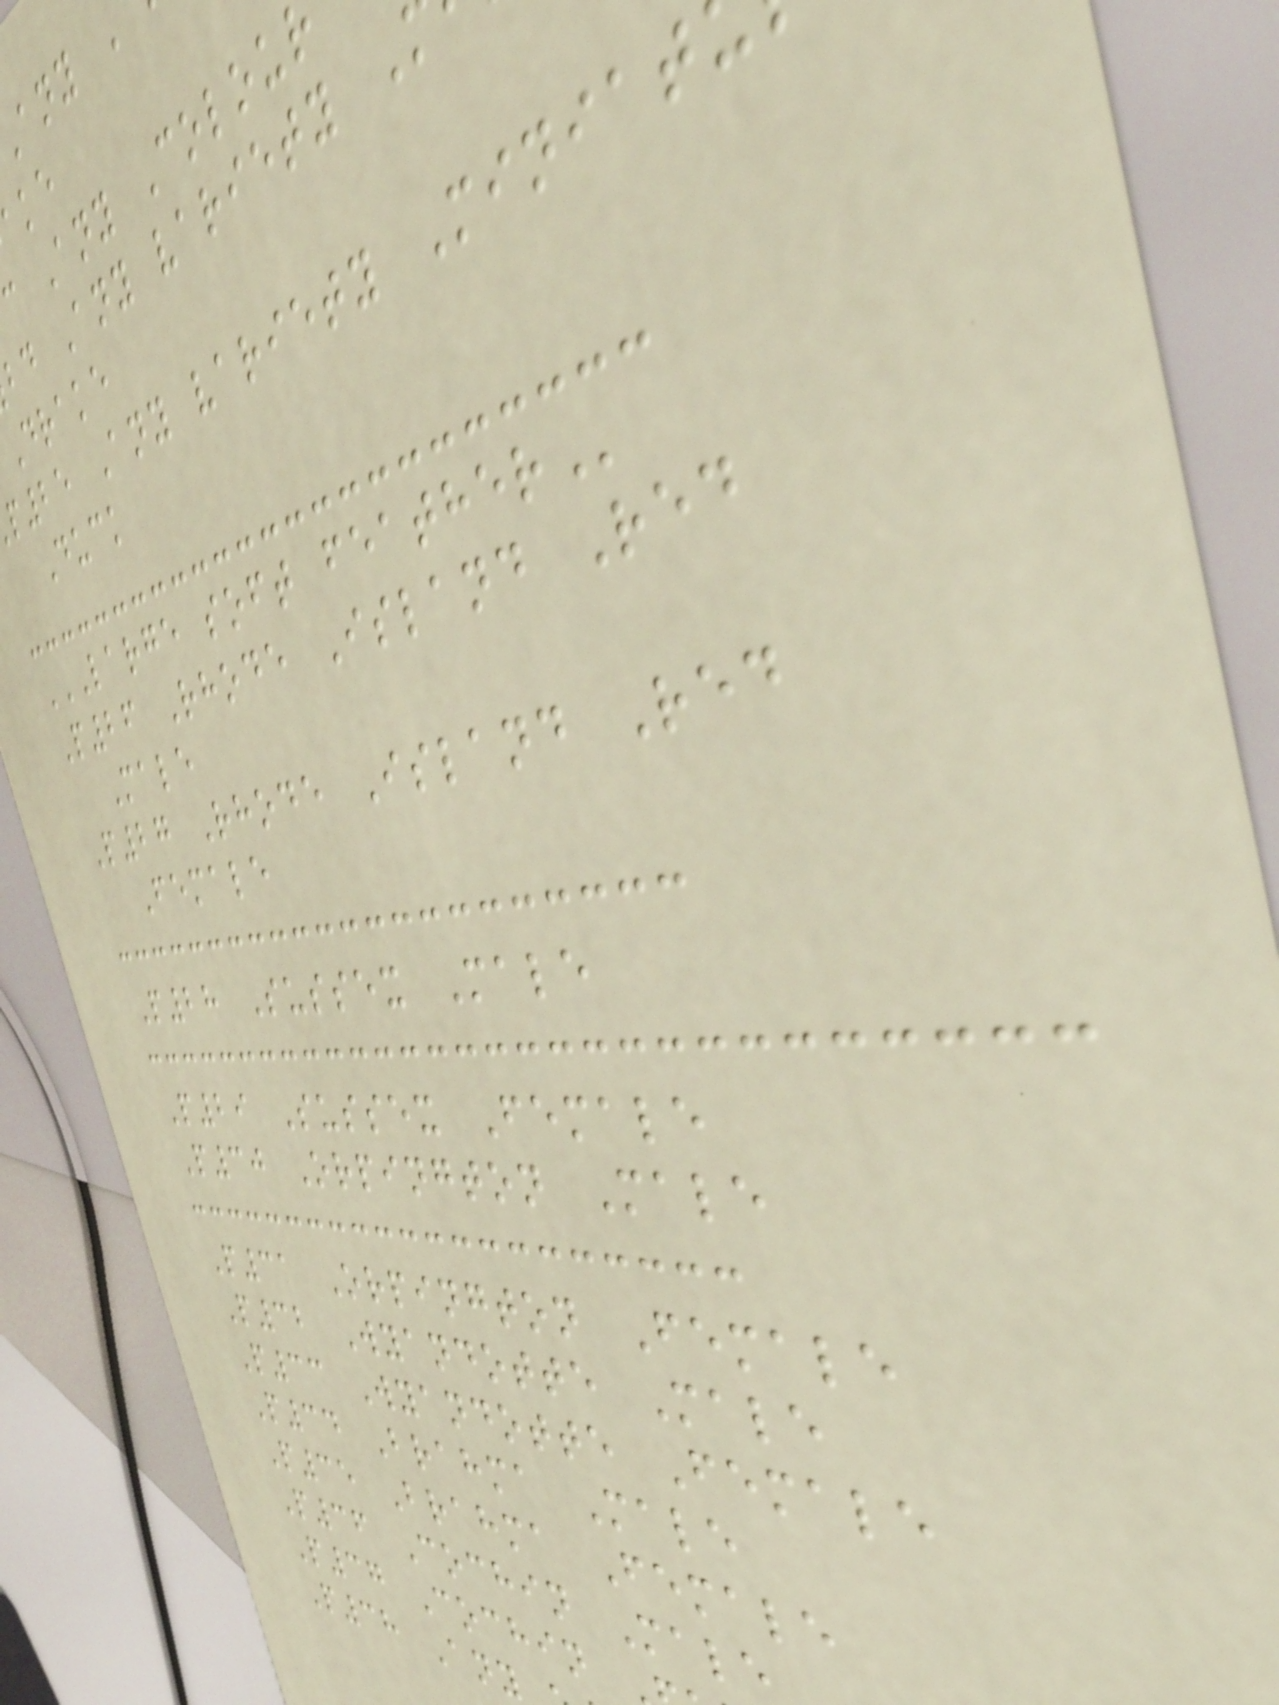c Any Colou
bd Any variety
Drake
p25 Any variety Miniat
Duck
LARGE SOFT FEATHER
P26 Rhode Island Red
Male
P27 Rhode Island Red
Female
P28 Sussex Male
P29 Sussex Female
P30 Orpington Male
P31 Orpington Female
P32 Wyandotte Male
P33 Wyandotte Female
P34 Brahma Male
P35 Brahma Female
P36 Cochin Male
P37 Cochin
P38 Any
